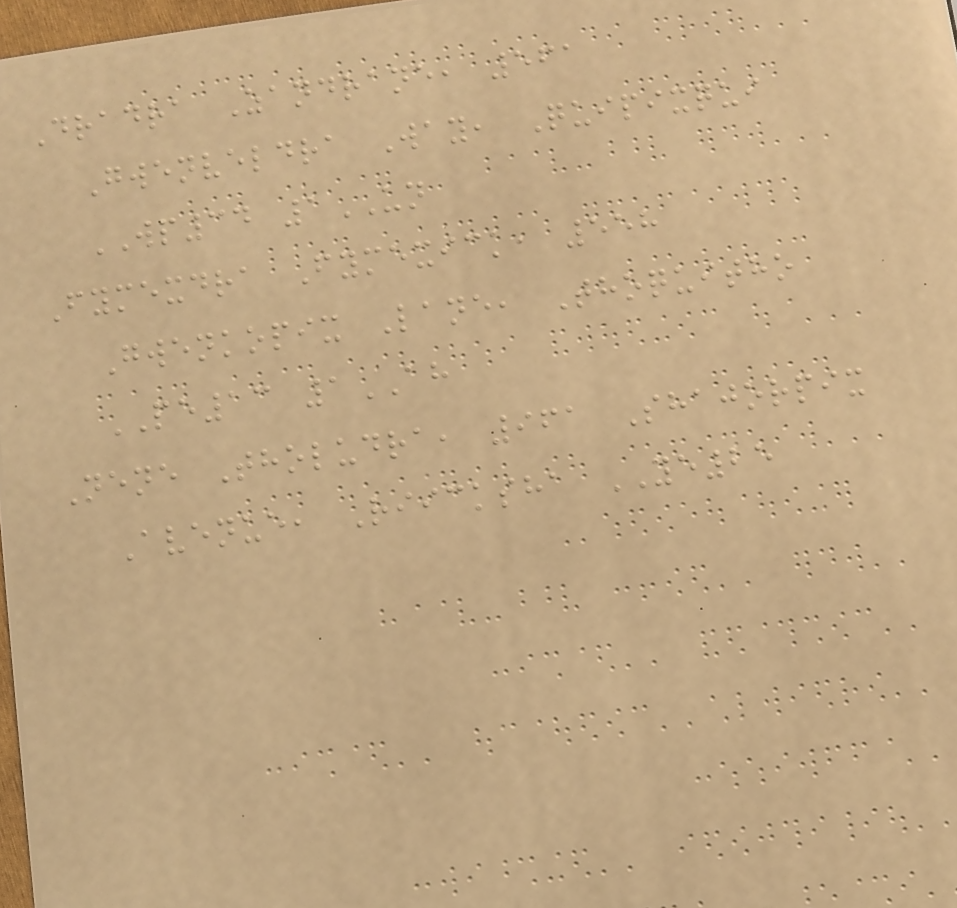Dradra Zandrane, 561
Gwenveldra Way, Quipixqui
WP34 1UN
Fymexdra Fymexick, 558
Gwenkopix Lane, Thoquitho
PE13 1AH
Nene Tholudra, 961 Shajorpix
Avenue, Riicksha YE25
